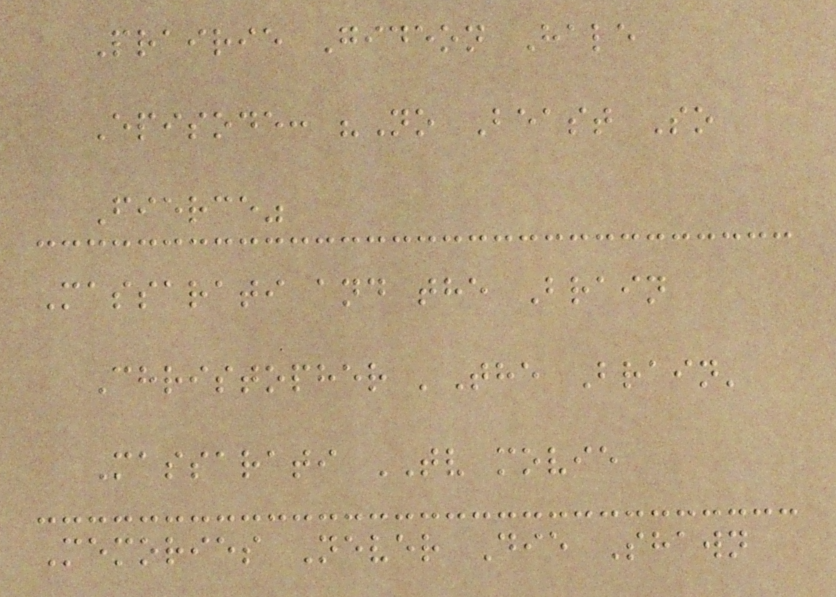Prairie Gideon Hale
Episode: "No Beast So
Fierce"
Massarati and the Brain
Christopher 'The Brain'
Massarati TV movie
Memories Never Die Shawn
